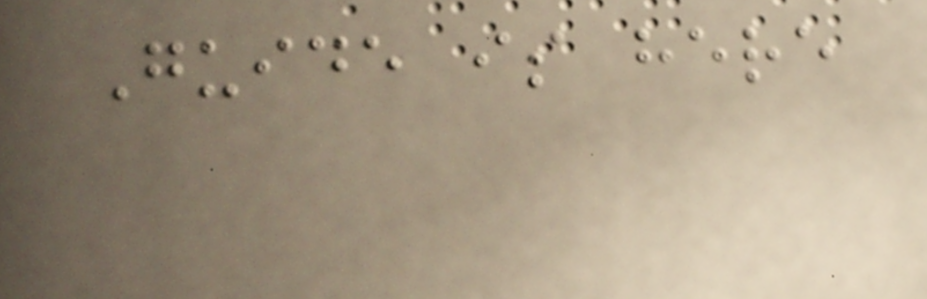Guide is here
